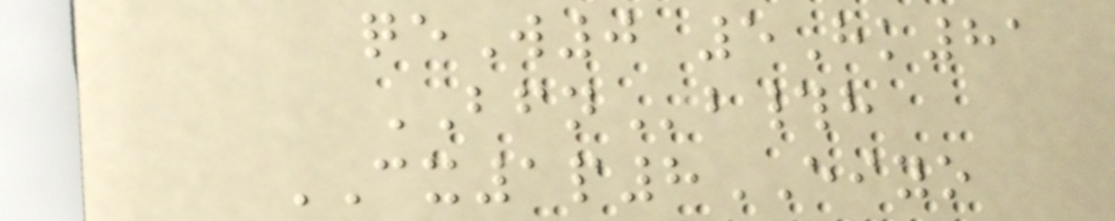qeW0 5Hk81
BFNb#h
CX1p8EIYO
